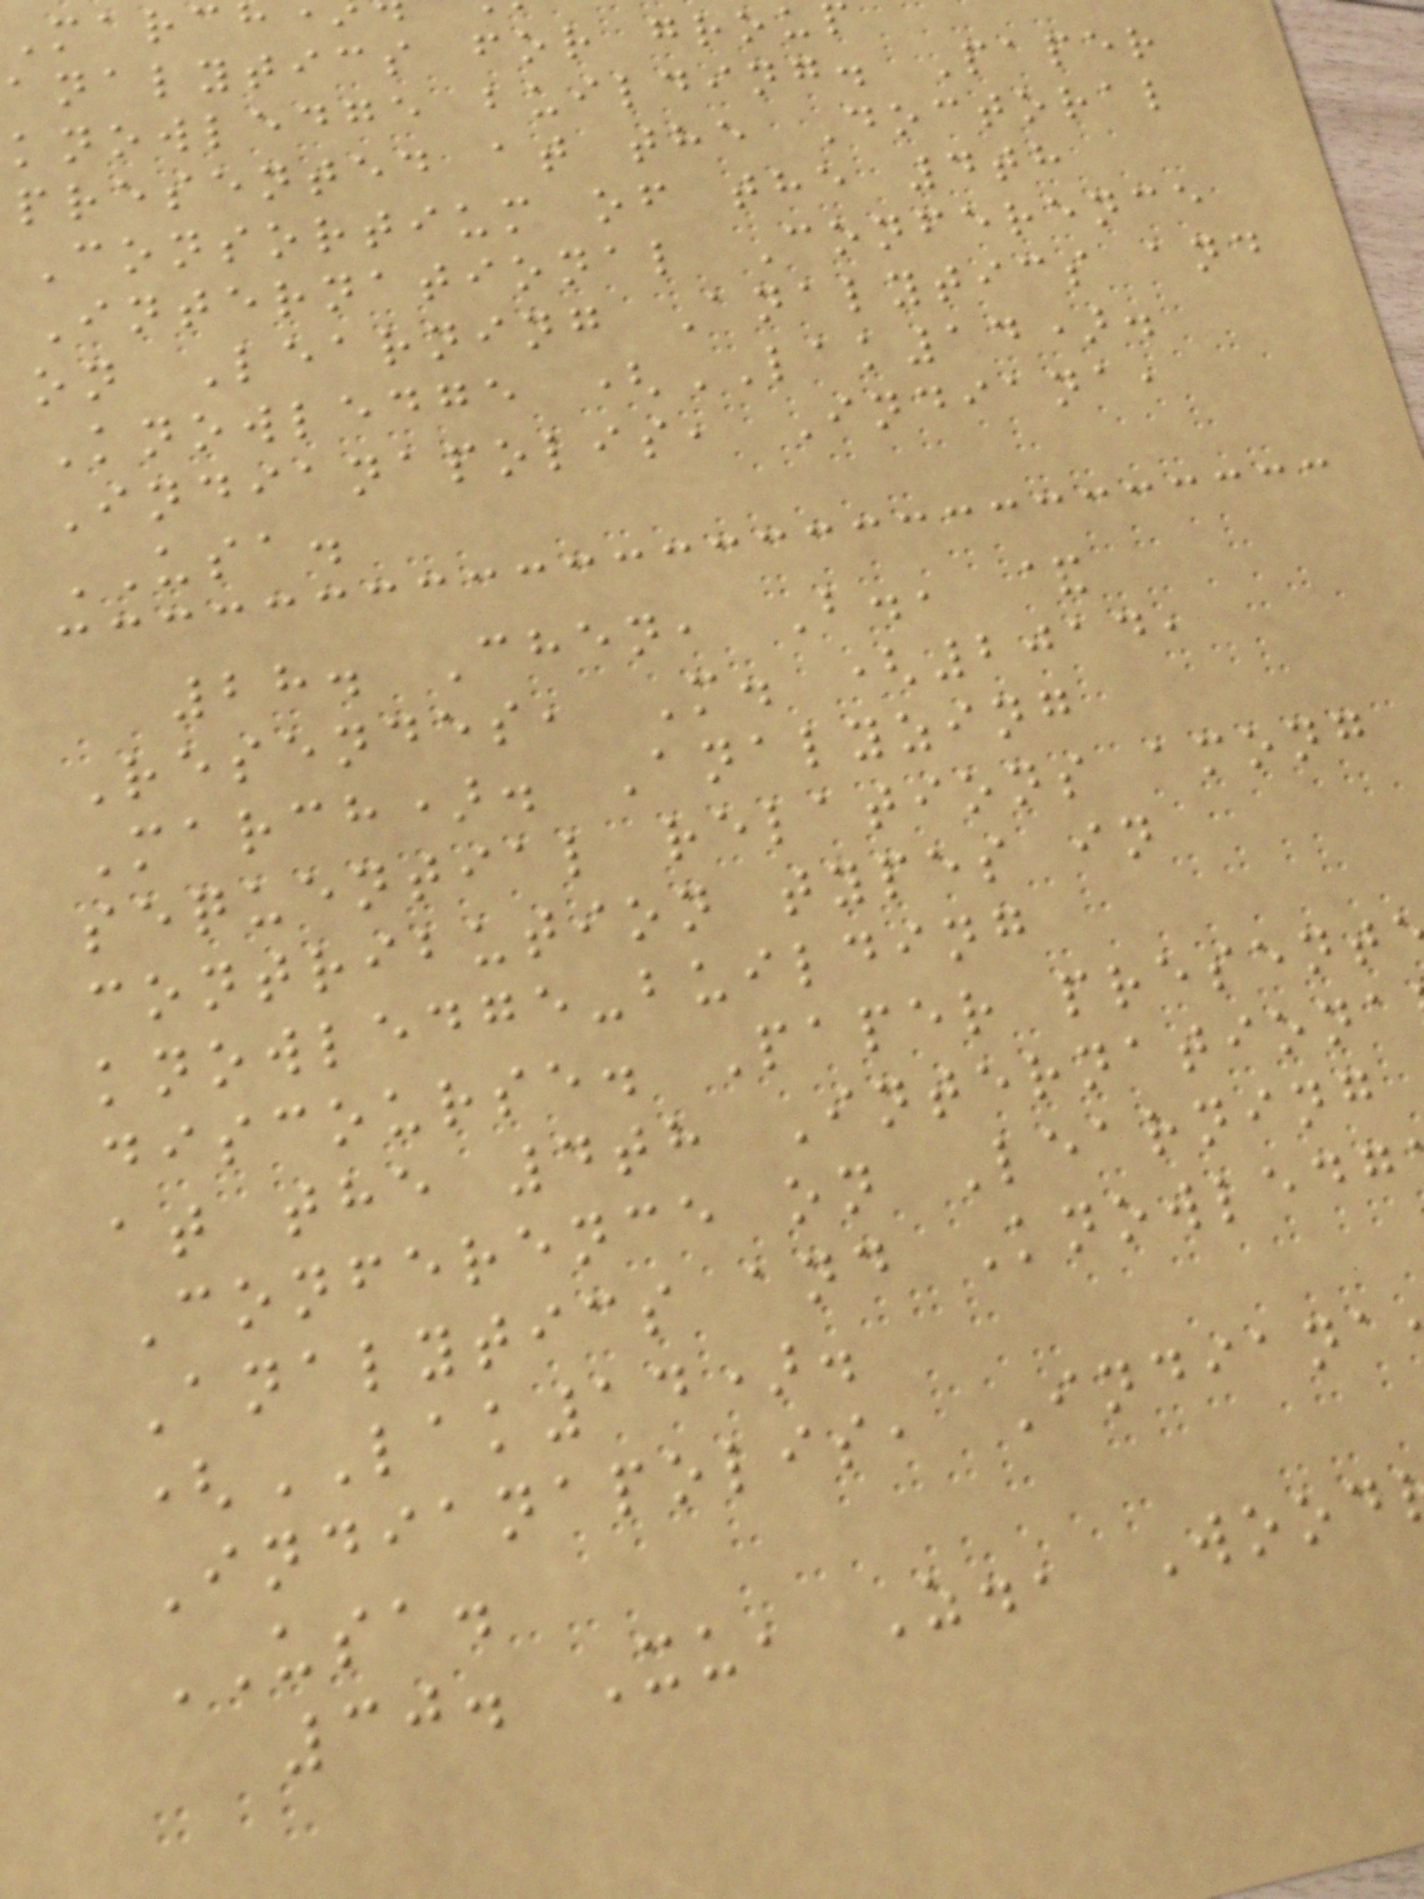Marc
analytics for grou
knowledge building. Paper
presented at the Doctoral
Consortium of the 4th
International Conference
on Learning Analytics and
Knowledge (LAK14).
Indianapolis, Indiana,
USA.
28. Chen, B., &
Resendes, M. (2014,
March). Analyzing
sequential relations among
contribution types in
knowledge-building
discourse. Paper present
at the 4th Internationa
Conference on Learning
Analytics and Knowledg
(LAK14).
Indianapolis, Indiana
USA.
30. Xu, Z., Wood
